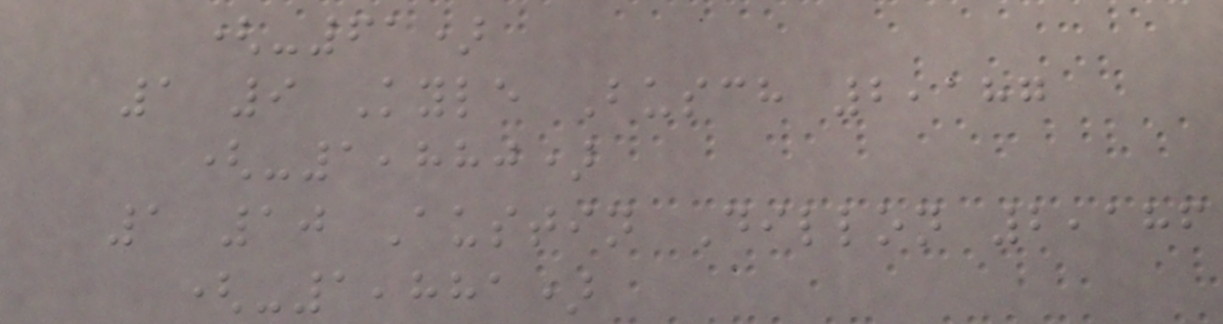(-61)
1 9 Kyle Busch 2,187
(-1,880)
1 10 Austin Dillon 2,186
(-1,881)
